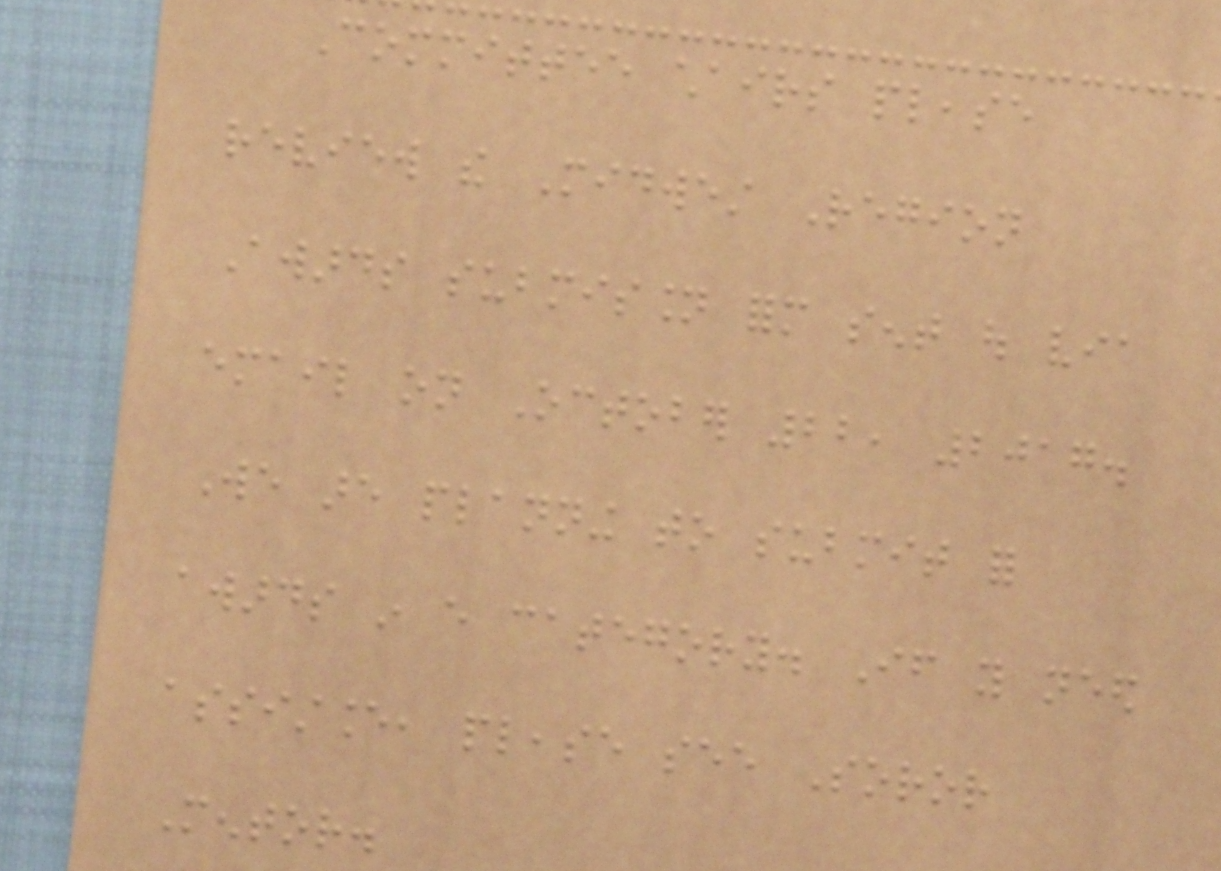Committee chairs please
review the Midwest Region
Awards submission form sent out via
email on October 22, 2017.
We are planning to submit for
awards in every category. If you need
assistance, please see Soror
Mentor.
